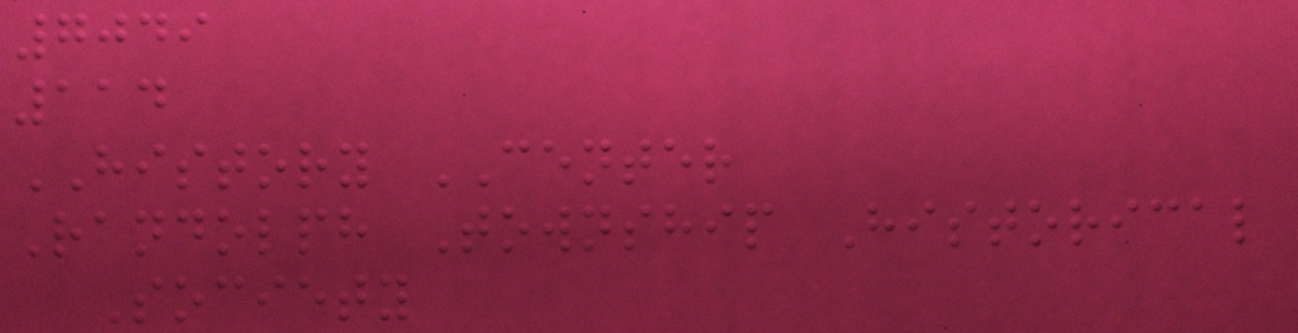7049
114
HISTORY CENTER
Randolph Township Historical
Society
